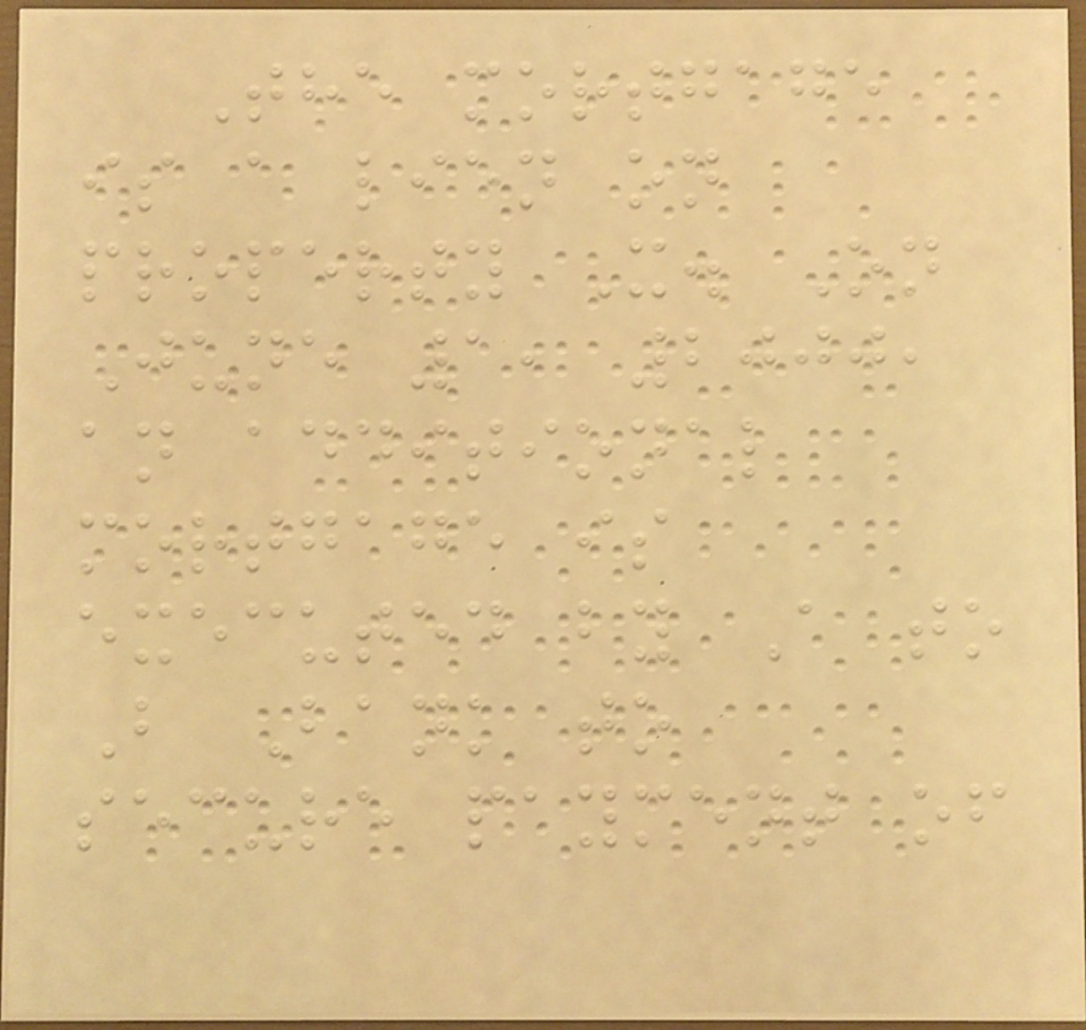The mortgage
is a lien on
property X. On
June 1, 2000,
an additional
mortgage is
executed by A to
B Bank to
secure payment of
